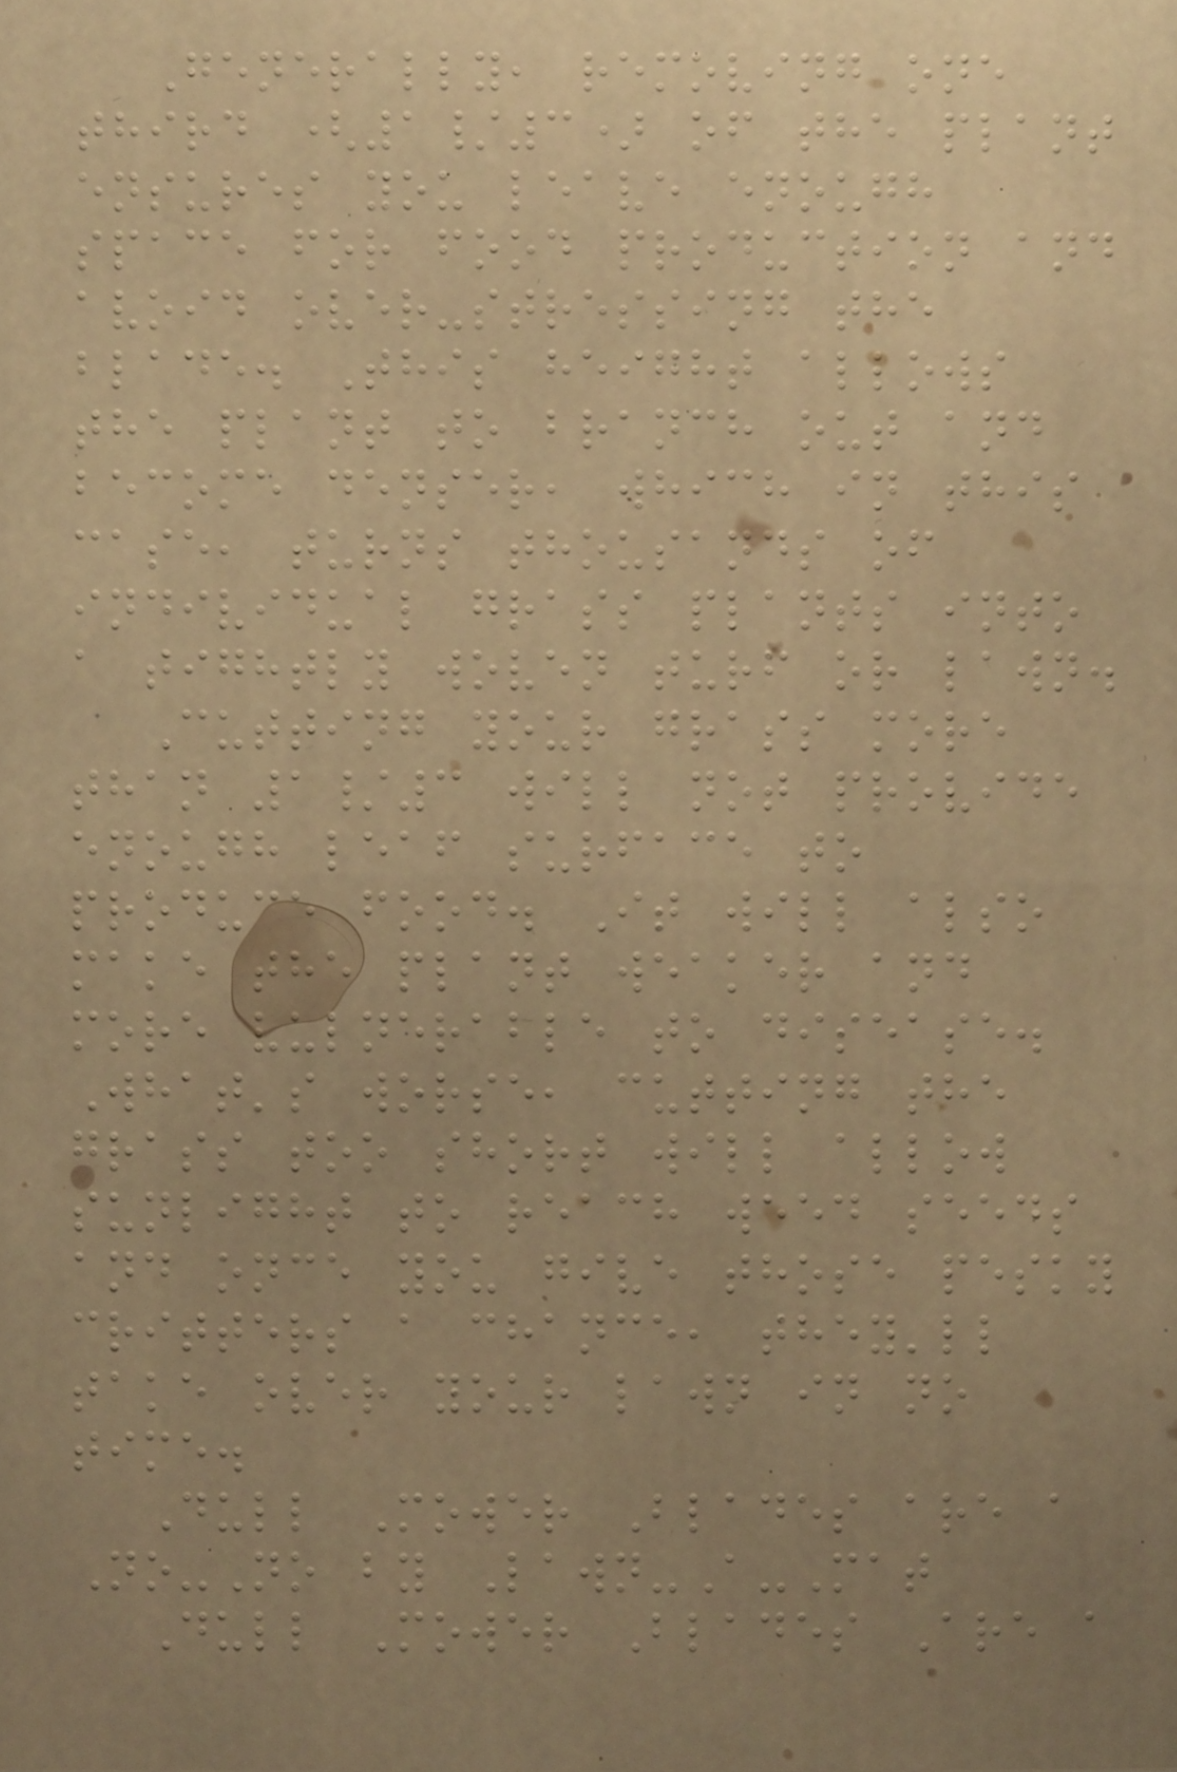Generally, removing one
third (1/3) of the plant
ensures you leave enough
space for food production and
avoid over-stressing the
blade. This height allows
the plant to branch out and
become denser, which in this
case, turns thousands of
individual grass plants into
a tightly woven turf or lawn.
Cutting your grass more
than 1/3 will not provide
enough leaf surface to
produce food. It will also
make the plant weaker and
more vulnerable to disease.
What's worse, cutting the
grass too short will allow
sunlight to reach weed seeds
and once you give those pesky
critters a chance, they'll
take over your lawn in no
time.
Dull Mower Blades are a
No-No by Lawn-A-Mat
Dull Mower Blades Are a
